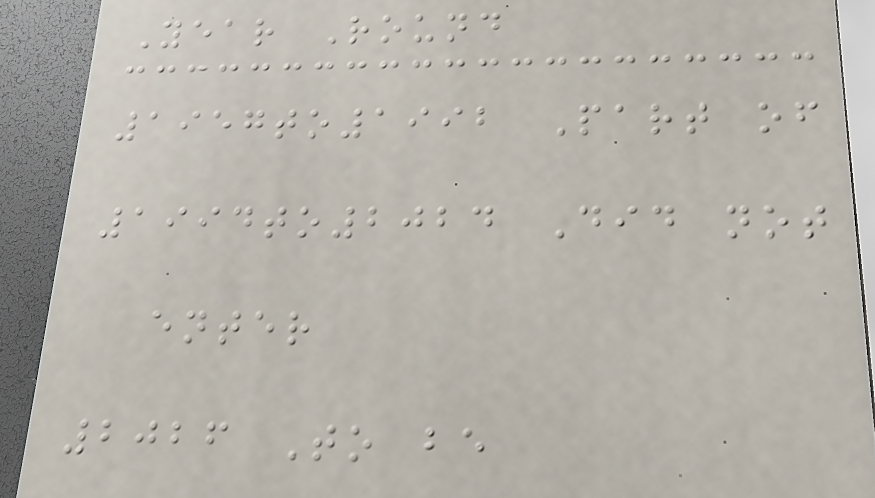Year Round
1957to1992 Part of
1994to2024 Did not
enter
2026 To be
